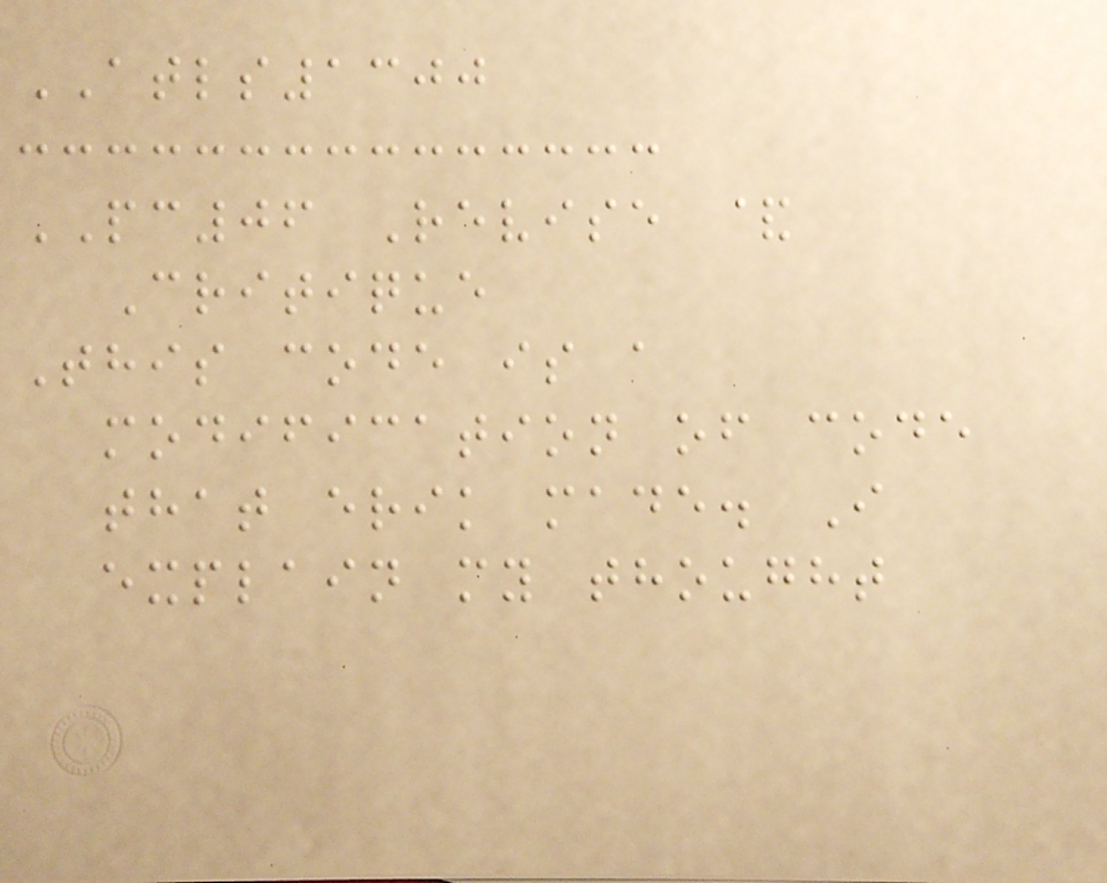ATLS1300
PC06 Revise &
Critique
This code is a
modification of code
that erik made. I
explain my thought
